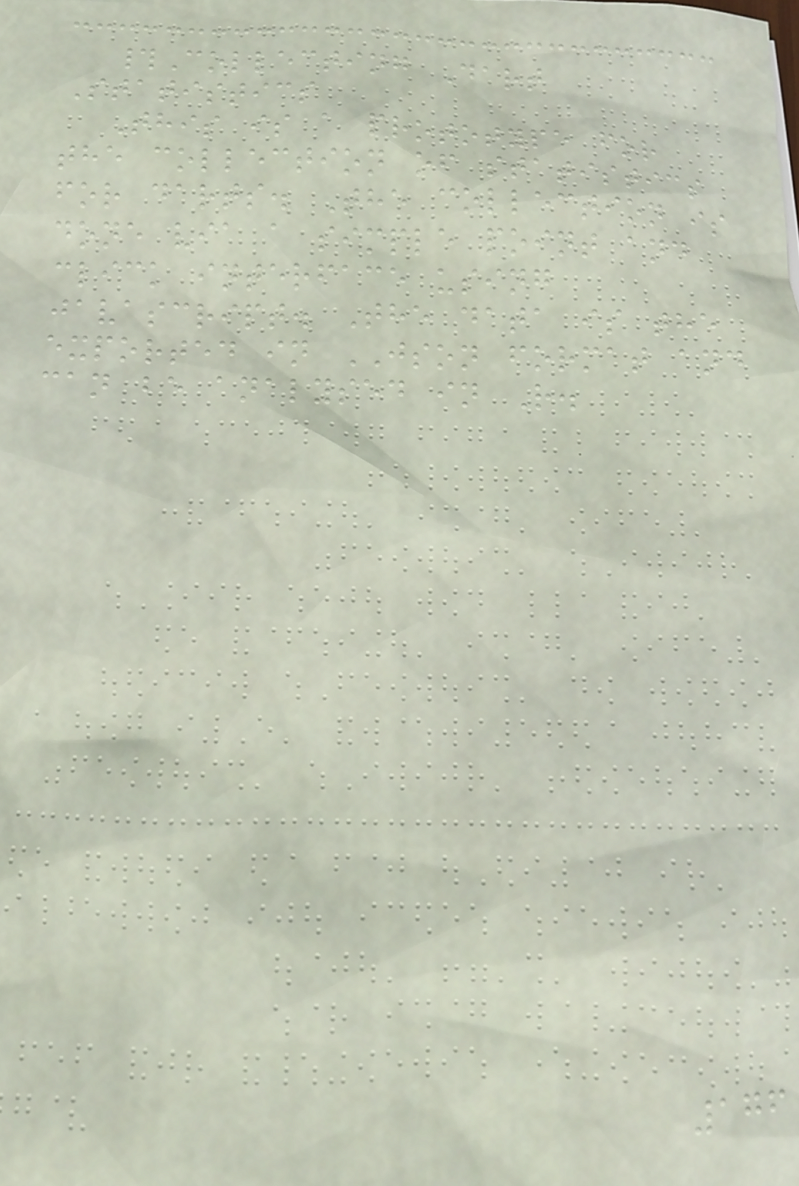#Collecting Dart
Statistics
This is a prototype for
the collection of statistics
for darts. The collection is
done via a simple point and
click interface using
javascript. The data is the
exported in JSON format and
can be analysed in R.
176
